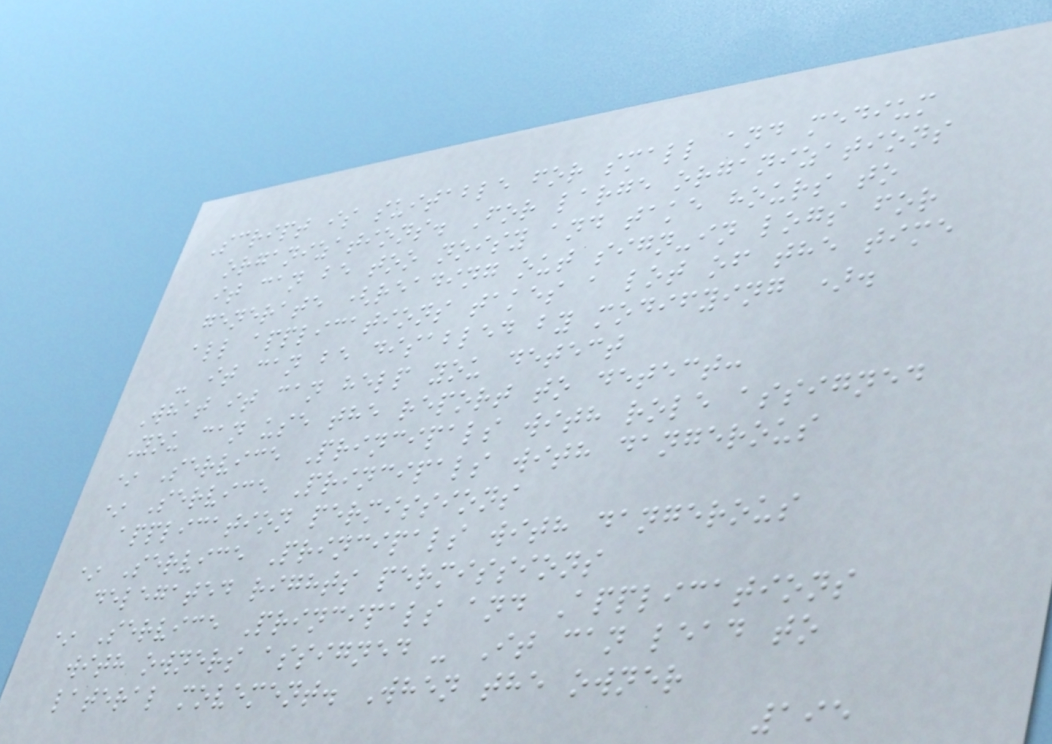Script is suitable for small and medium
organizations. For large organizations
it can be too noisy and take hours to
generate (reading out sign-in logs for
all applications takes a lot of the time
- it can be disabled by modifying ).
What it can help you detect
You can use the report to detect:
* Service Principals with role assigned
* Service Principals with dangerous
application permissions
* Service Principals with dangerous
delegated rights permissions
* Service Principals and Applications
with owners assigned - It can lead to
lateral movement. When the owner
195
